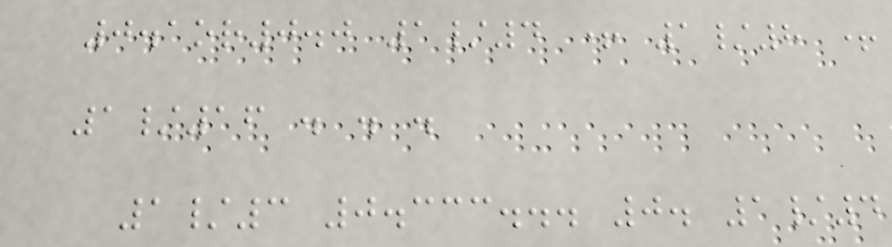0.1or0.0 1/4 + 1/8 +
1/16 . . .
1/3 0.333... 0. 1/4
